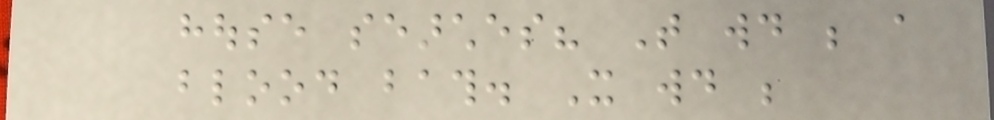house searches? That would be a
blood bath. It would be
